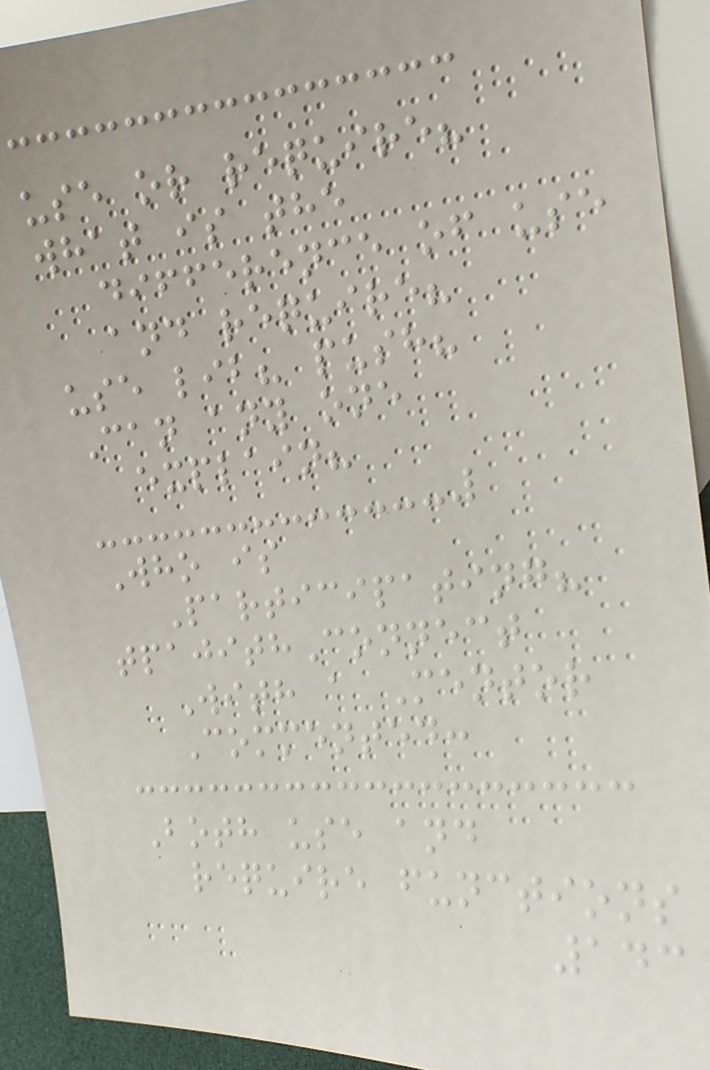use or require?
what is the
difference of use
and require?
use lib? push?
Can any one
explain?
Who is
Participating?
tpajithConnect
With a Mentor
Commented:
Both use and
require functions
143
